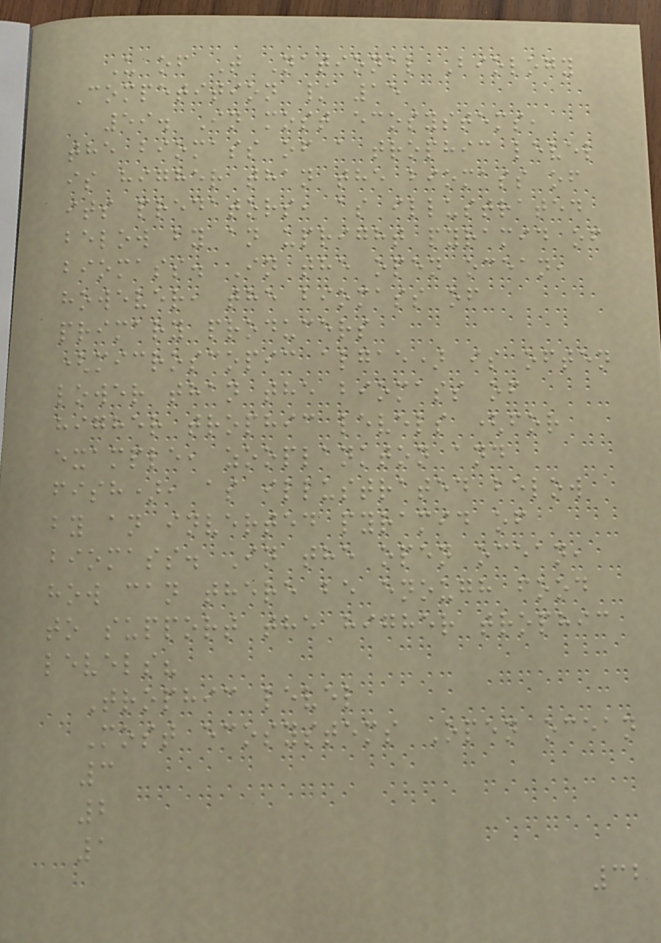U of T National Biology
Competition / 15
59. In most ecosystems,
the biomass of a trophic level
is higher than the biomass of
its predators, as illustrated
below by an upright pyramid of
biomass. In the open ocean,
however, the biomass of
primary producers
(microscopic algae) is often
lower than the biomass of
higher trophic levels (for
example, zooplankton and
fish), as illustrated below
by an inverted pyramid of
biomass. In the open ocean,
how can there be enough food
to support the higher trophic
levels?
Trophic level
Most ecosystems Open ocean
3
2
1
32
